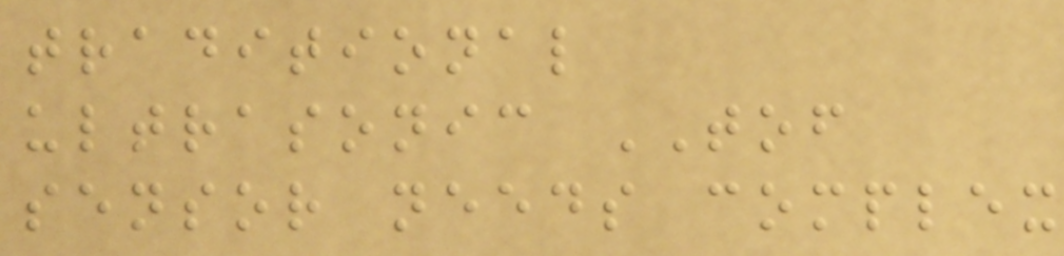traditional
ultrasonic TOF
sensor needs complex
